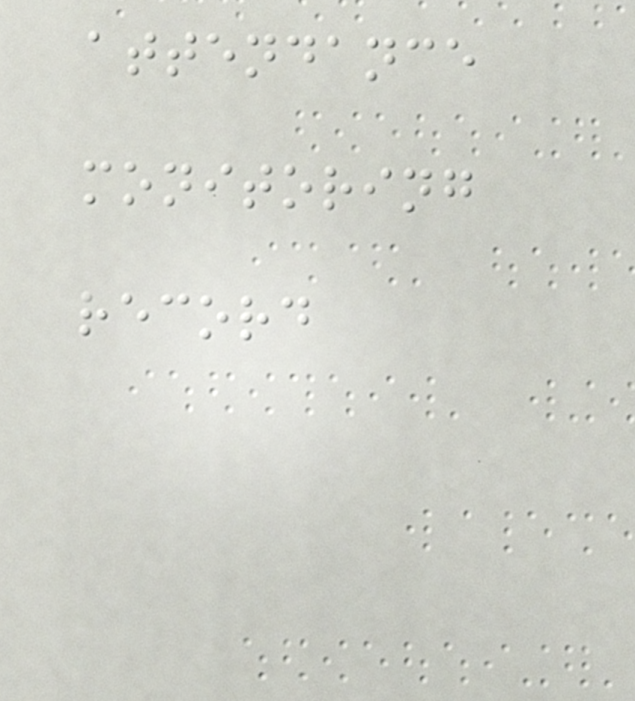attendance
monitoring
record
